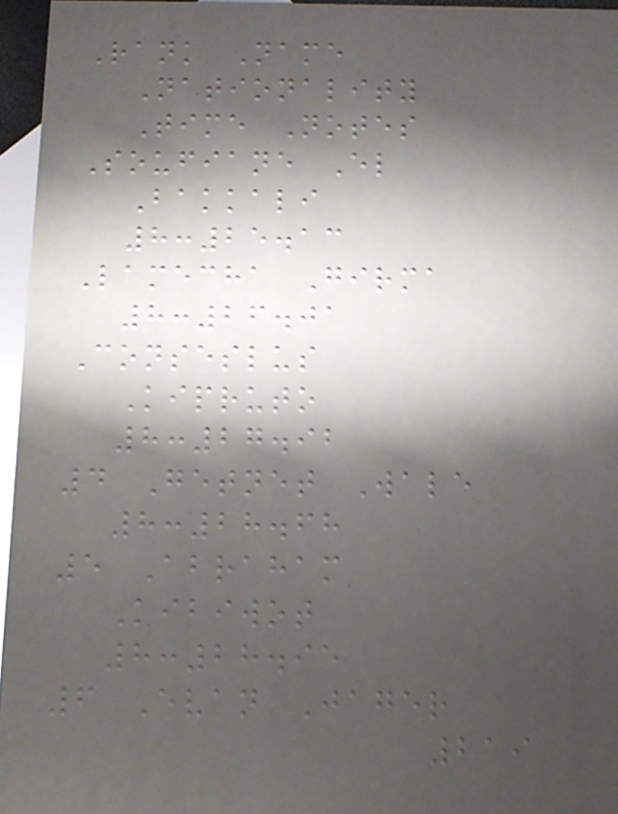Rank Name
Nationality
Time Notes
Soufiane El
Bakkali
8:25.13
Lamecha Girma
8:26.01
Conseslus
Kipruto
8:27.92
4 Getnet Wale
8:28.68
5 Abraham
Kibiwot
8:28.95
6 Evan Jager
219
